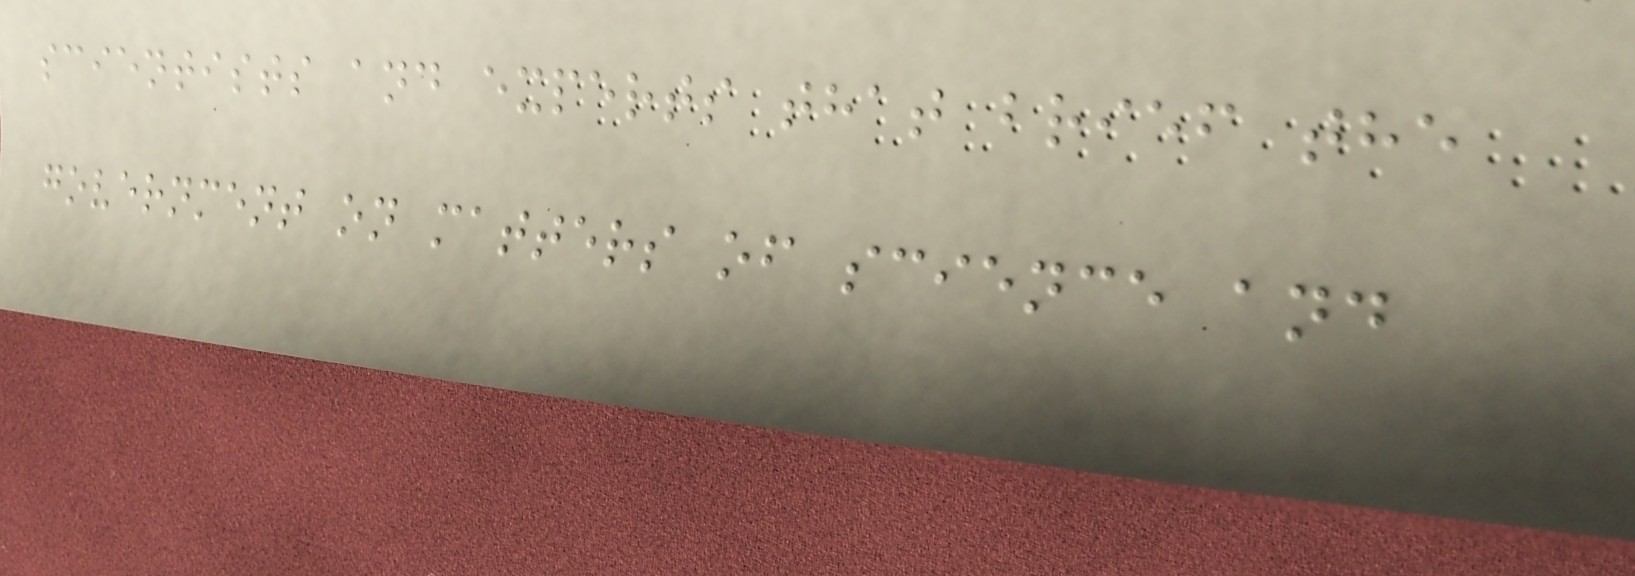scientists and experts that brief the
government on matters of science and
